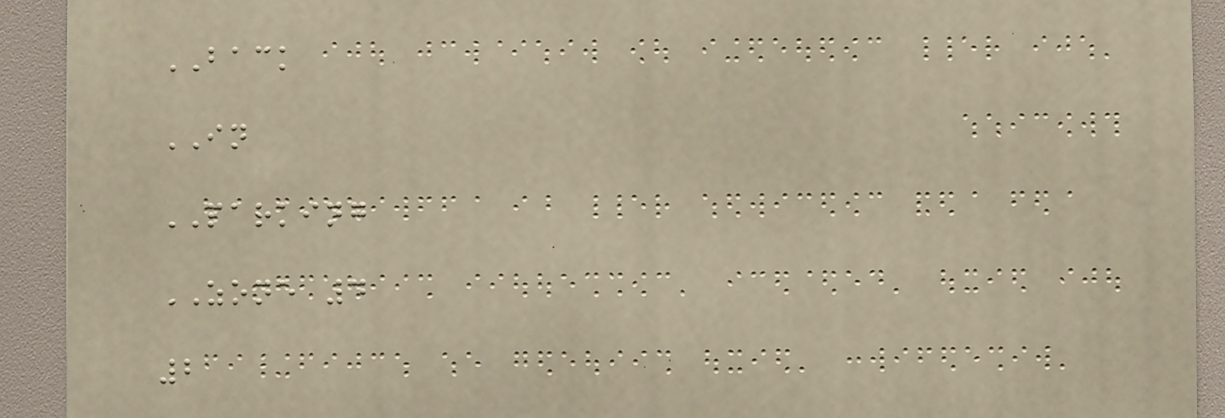BACK
IN
PARKING
ZONE 4
2
